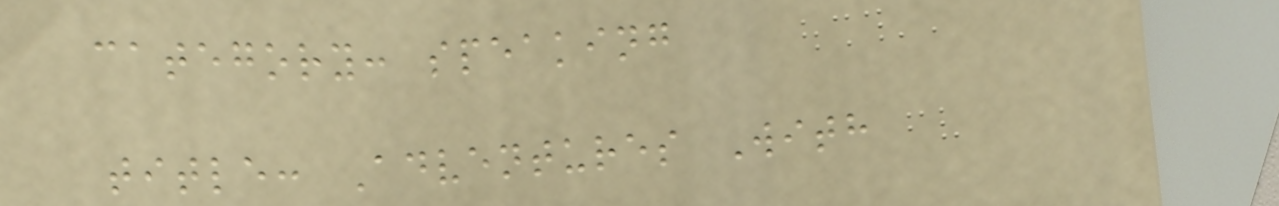category: speaking
title: Adventures With
